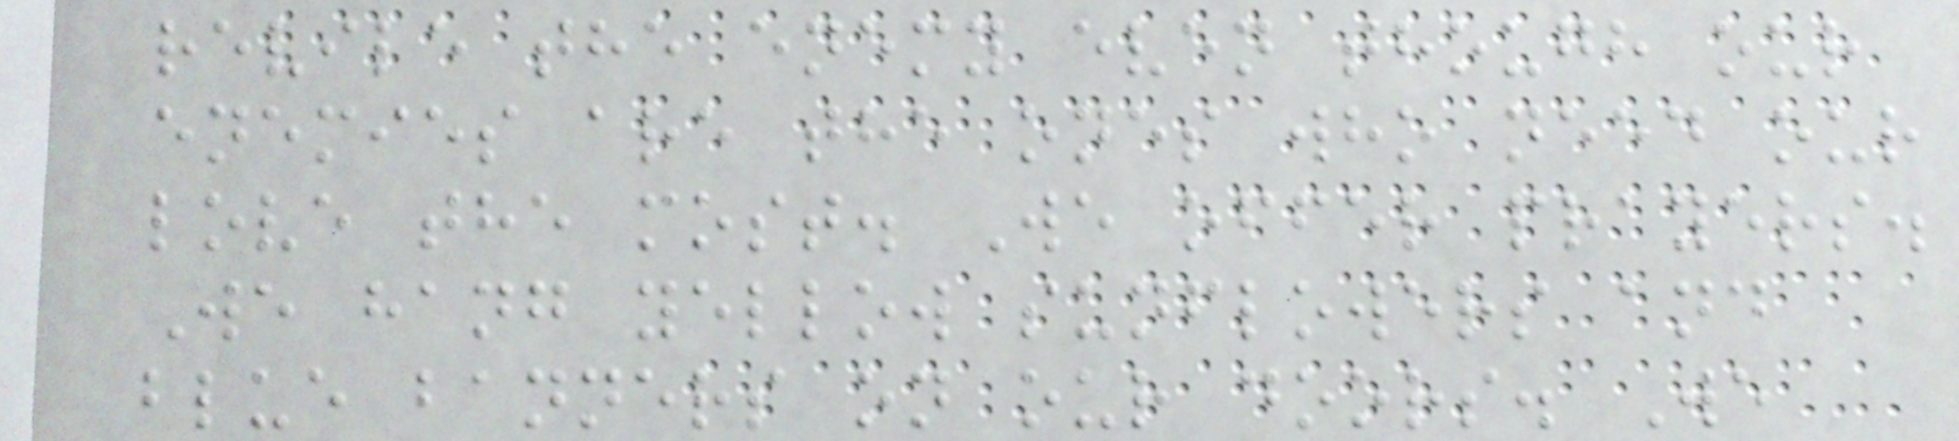revile the enemy even though our
enemies are the ones who need our
love the most. We offer prayers.
We hang yellow sunflowers and
blue banners on our doors. We
